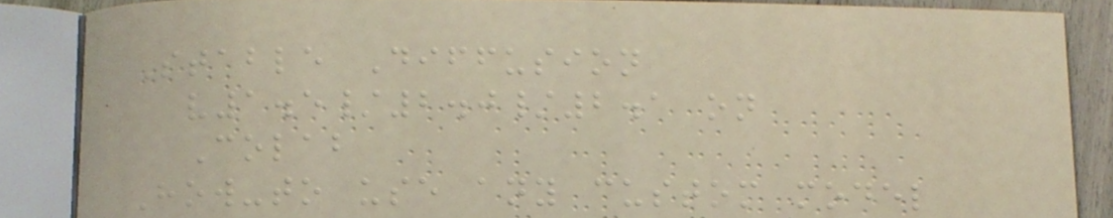Stable Diffusion
v1.5/2.0/2.1 on
Colab
How-to use any custom model
